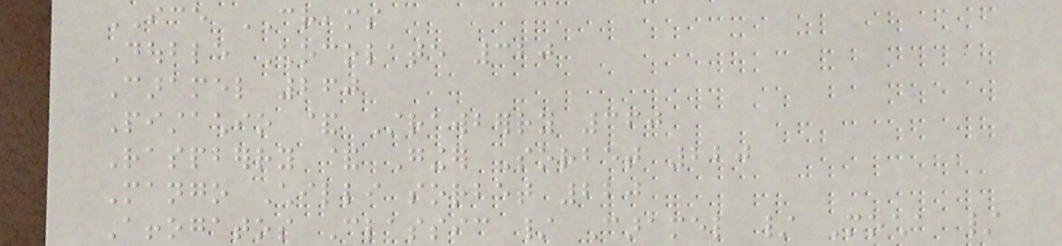ICE CREAMS
Double Chocolate 320
Caramel 260
Pistachio & Strawberry 360
Raspberry & Ginger Sorbet 220
Mango Chilli sorbet 220
Affogatos Classic / Caramel / Mocha /
